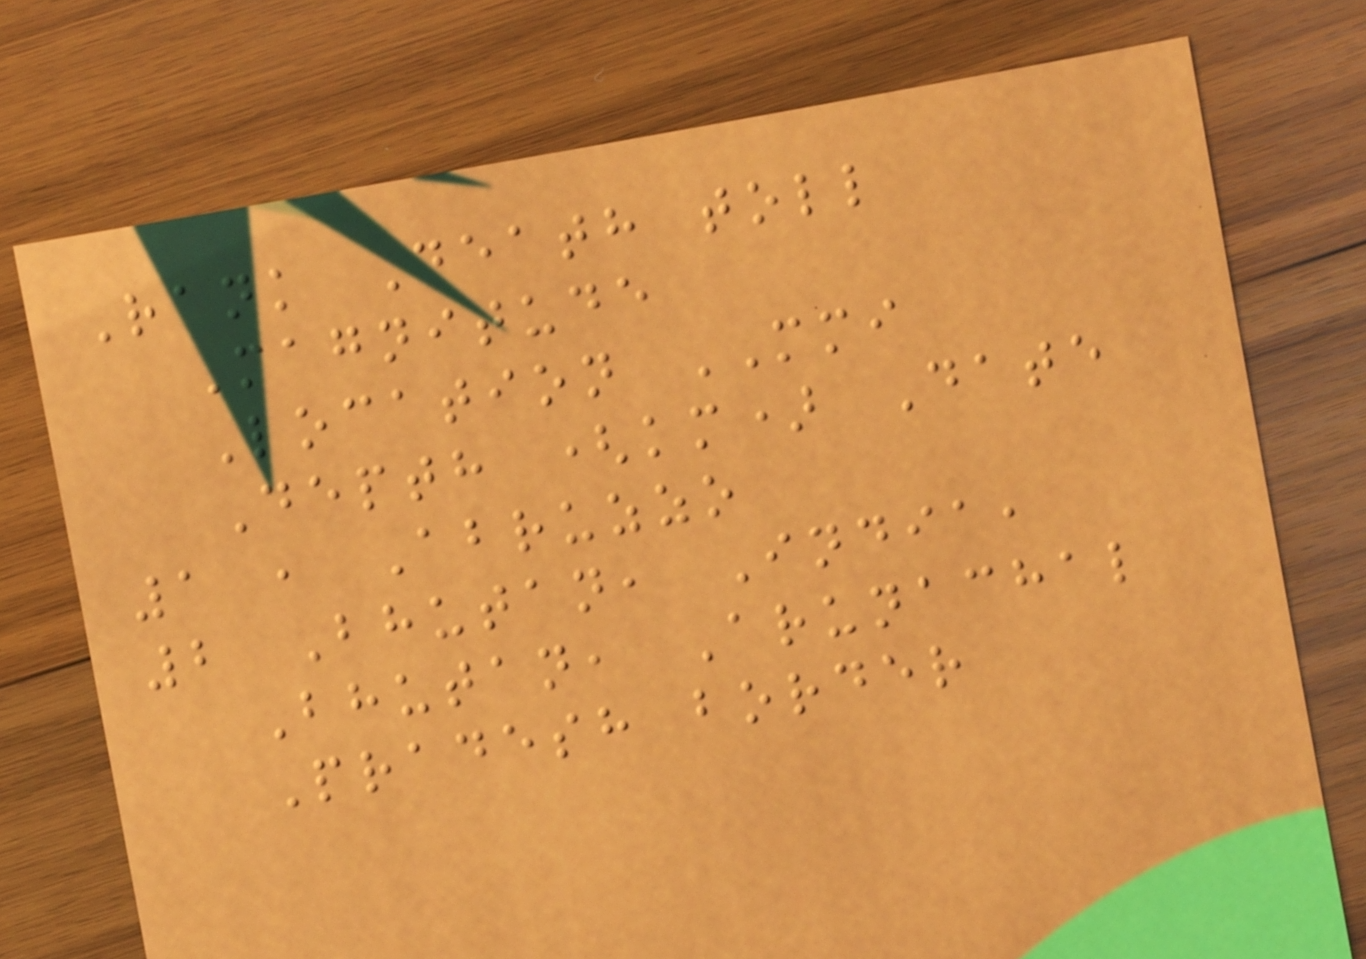Rank Death toll
Magnitude
Location MMI
Depth (km) Date
1 , Abruzzo
2 Bhutan, India,
Bhutan, Arunachal
Pradesh border
